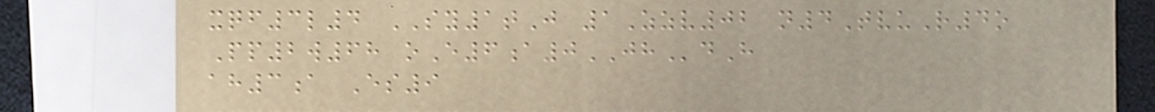xqf3l4 SY1tJ 1Zzv02 n4TvuR4o
Pp2w68 oE6a0JHdH
ah3a Es9
